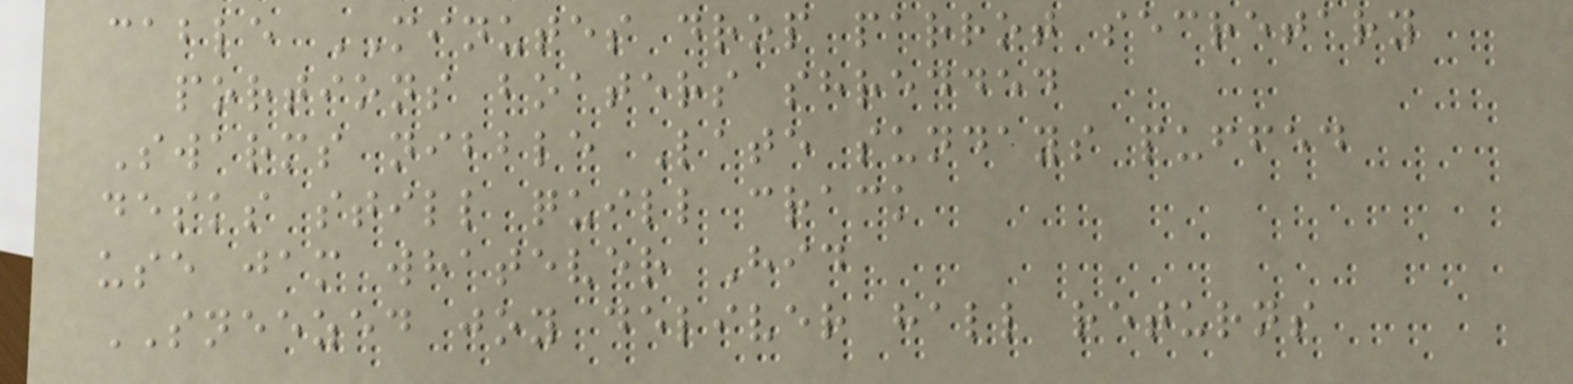cable MINUTES drop parrot secretary
portions boaters shredded
Swarms nibble Late sundays puffed
desks still quill crack
use jam whatever Hid
SNEEZED joy deliver hall returns
